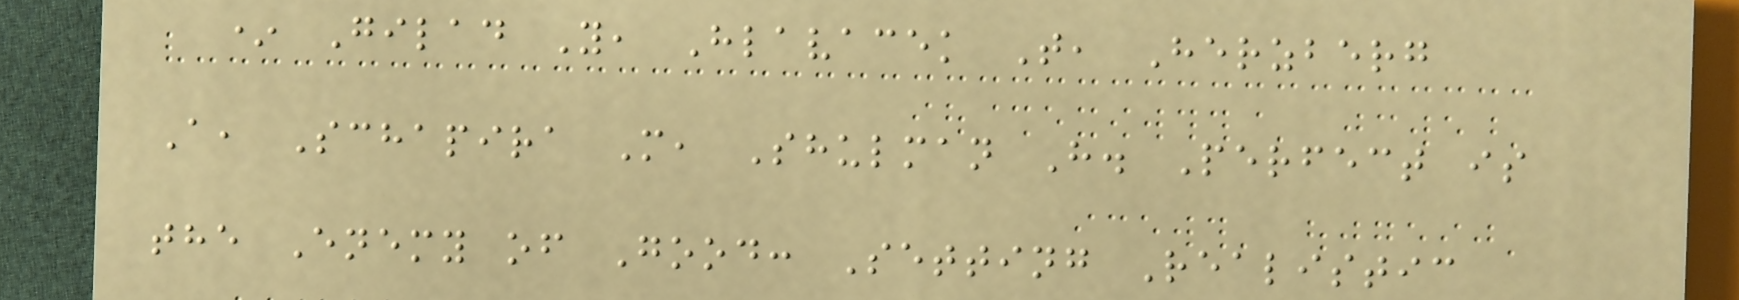* Gilad Y, Hlavacek T, Herzberg
A, Schapira M, Shulman H. Perfect is
the Enemy of Good: Setting Realistic
